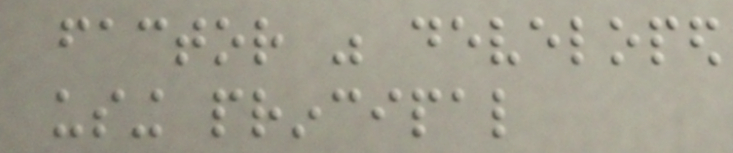factor was developed
using principal
